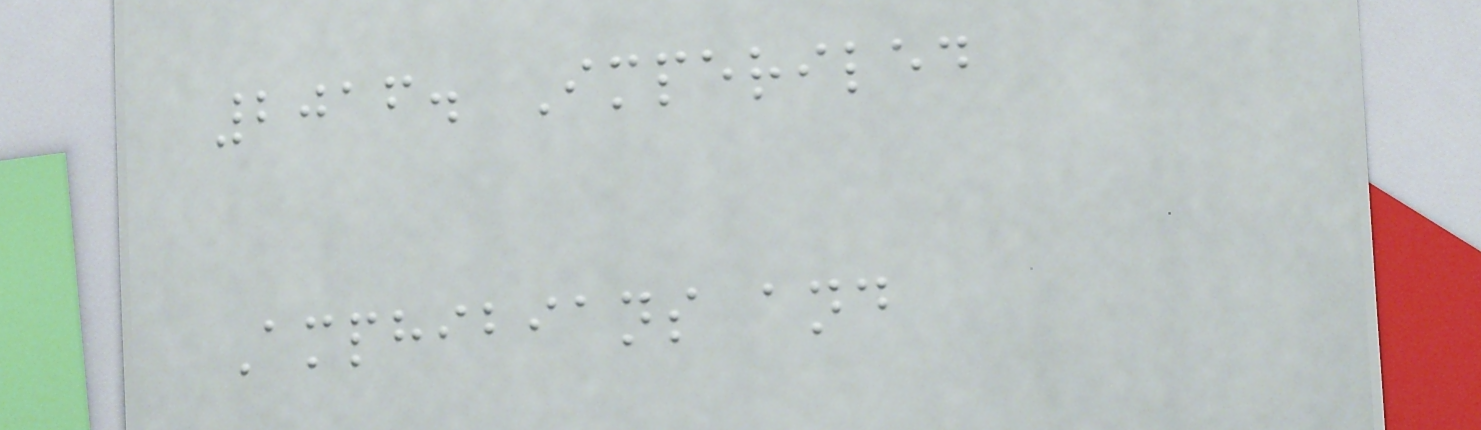2016. Imperiled
Amphibians and
